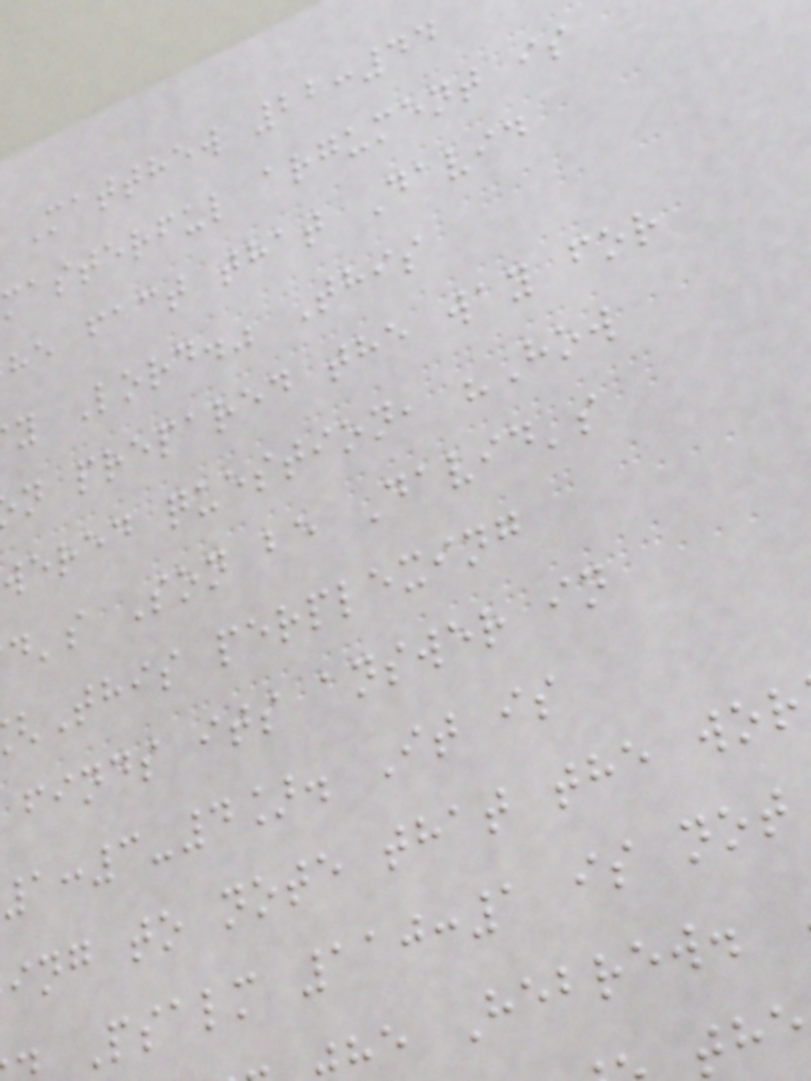Matthew 22:44
masterful argument is
he fact that David
y Lord." This
n prepared the way for
wered question, "How
d's Son be David's
This perplexing
finds its answer in
1:3-4]. It is
ing to note that the wor
Psalm 110:1 is not
e Hebrew.
